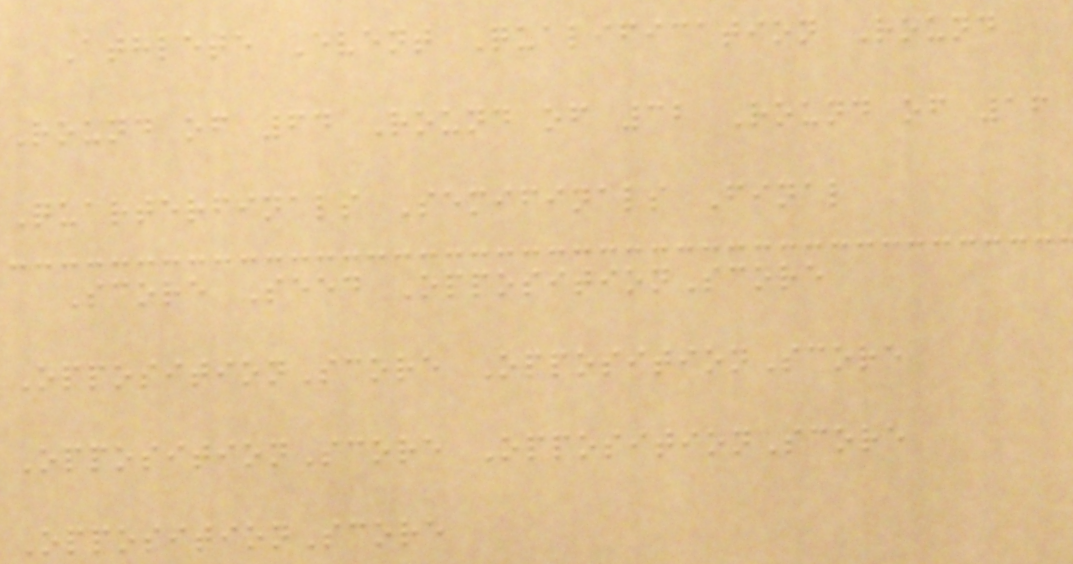Athlete Event Qualification Round
Round of 64 Round of 32 Round of 16
Quarterfinals Semifinals Final
Score Seed OppositionScore
OppositionScore OppositionScore
OppositionScore OppositionScore
OppositionScore
